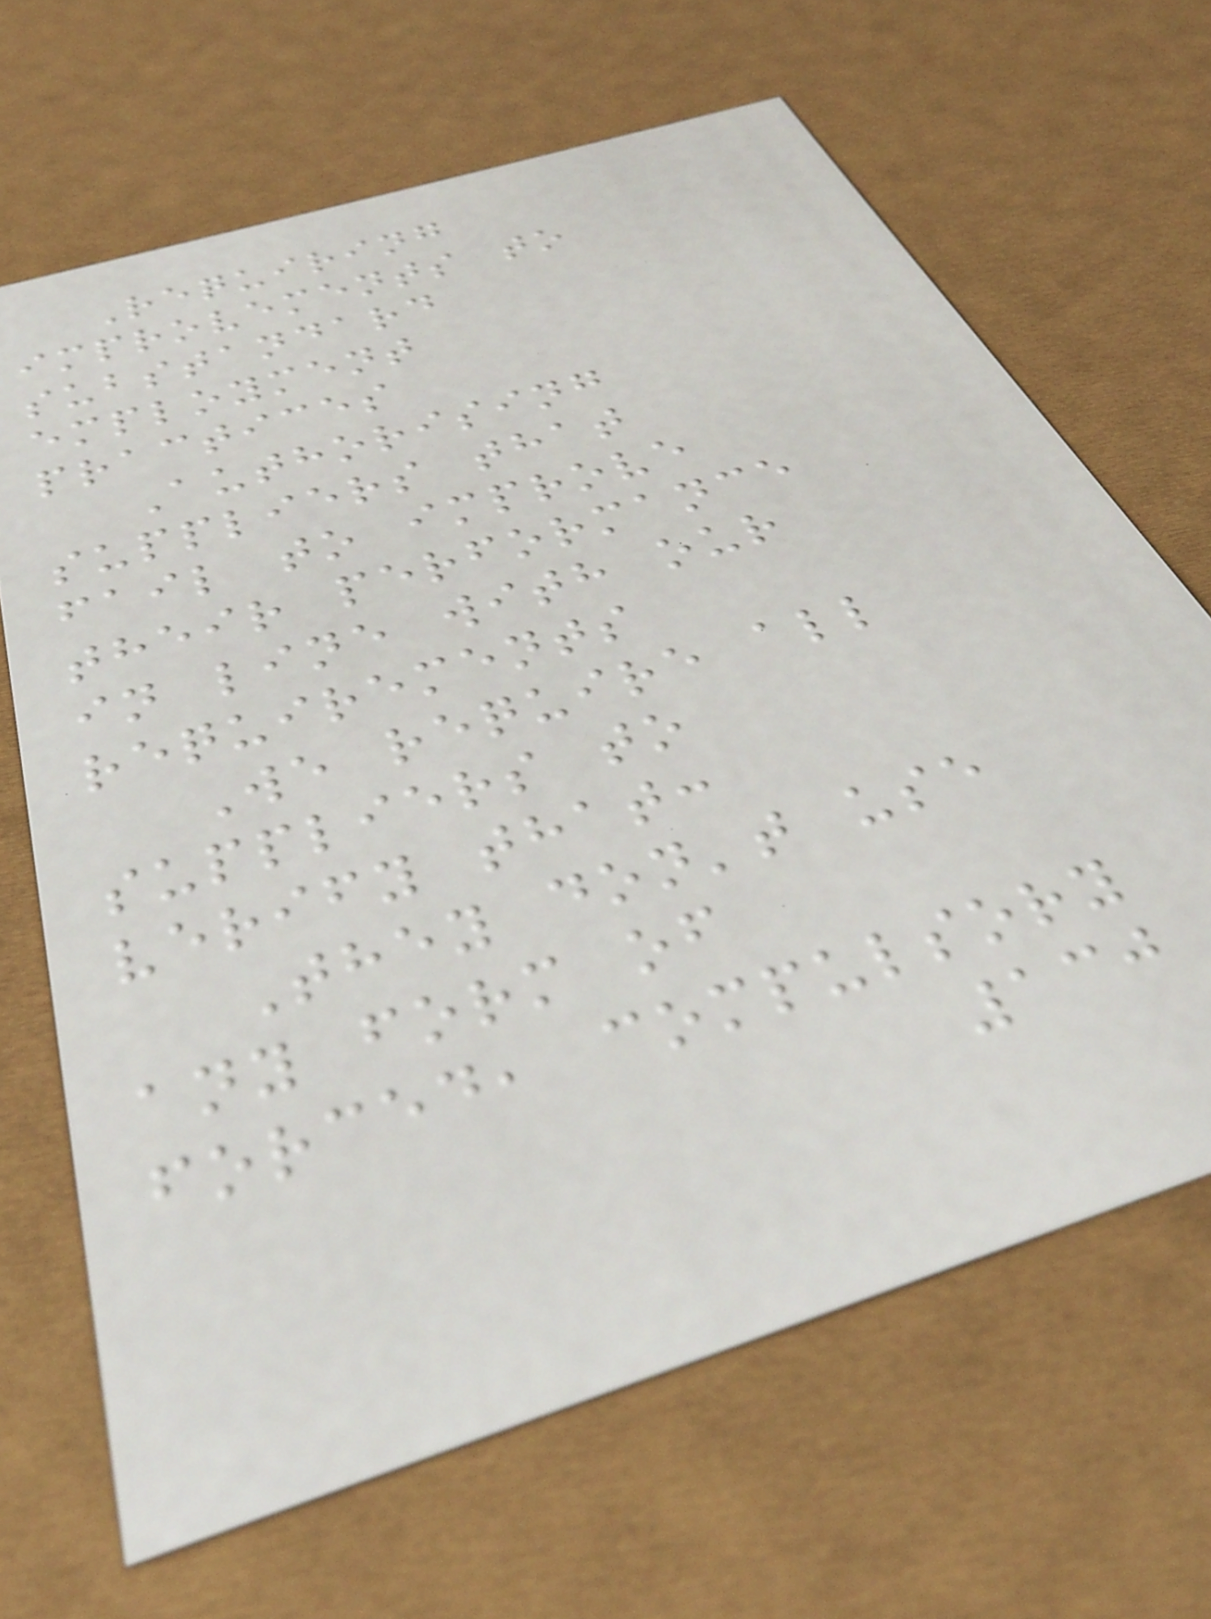Requiring
improvements to
substandard
employment
practices
Authorising
suppliers that
fail to improve
their performance
in line with our
requirements
We require all
suppliers to
verify that:
They don't use
any form of
forced, compulsory
130
